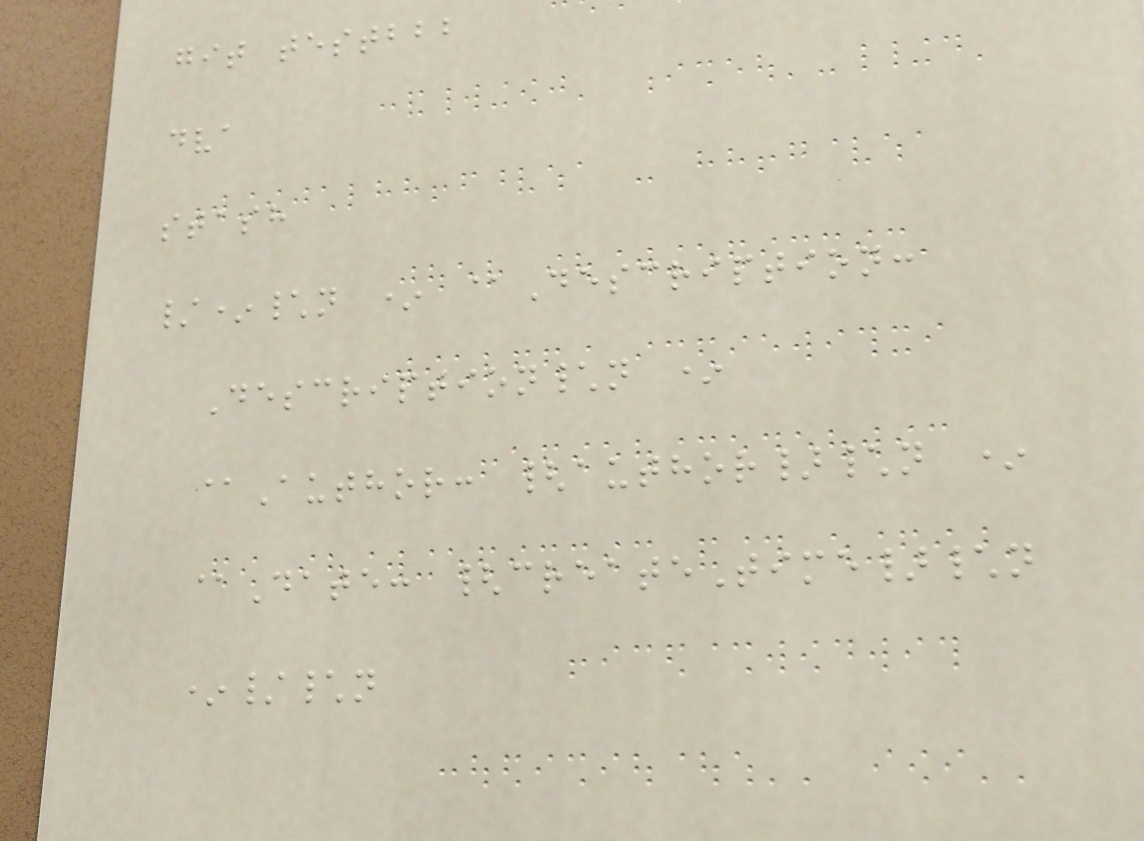git testbbb
dva
stash
/*\n * @Description:
Description\n *
@Author: {author}\n *
@Date: {createTime}\n
*/\n
